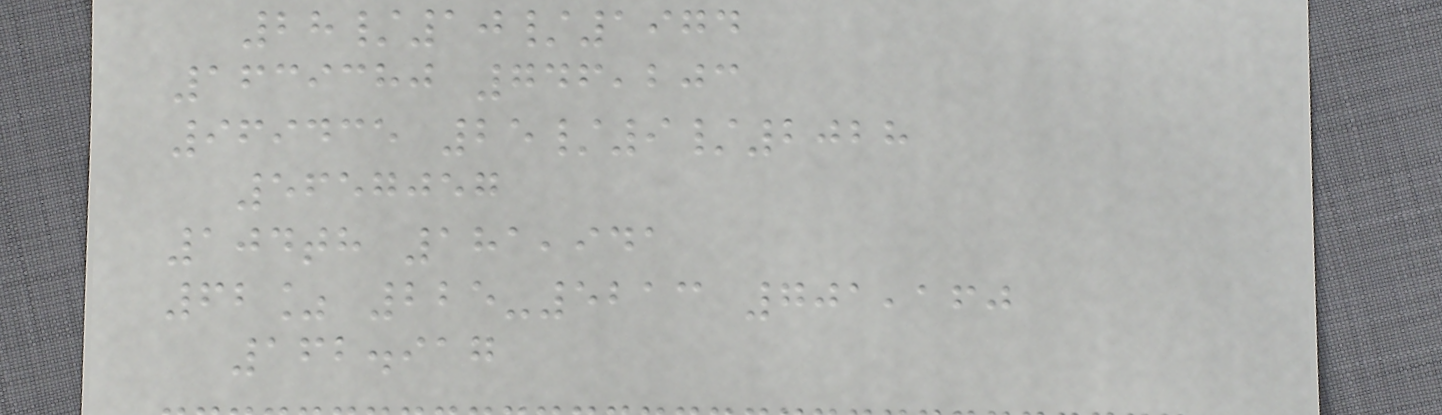28/10/1974
1639380 746,203
969435 25/9/2028
5657057
104th 181,941
62% 225-5213 701,160
162.917
